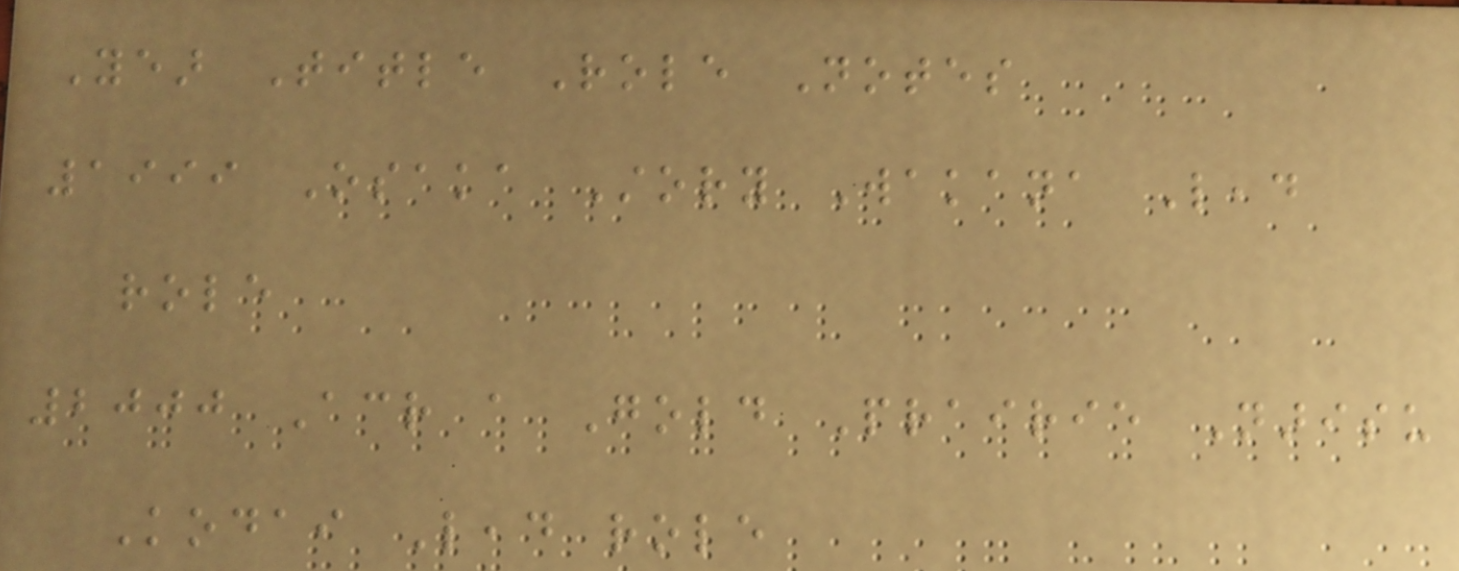Year Title Role Notes
1999 Osaka Story Wakana Lead
role
2000 Across a Gold Prairie Narisu
Kodai Lead role
